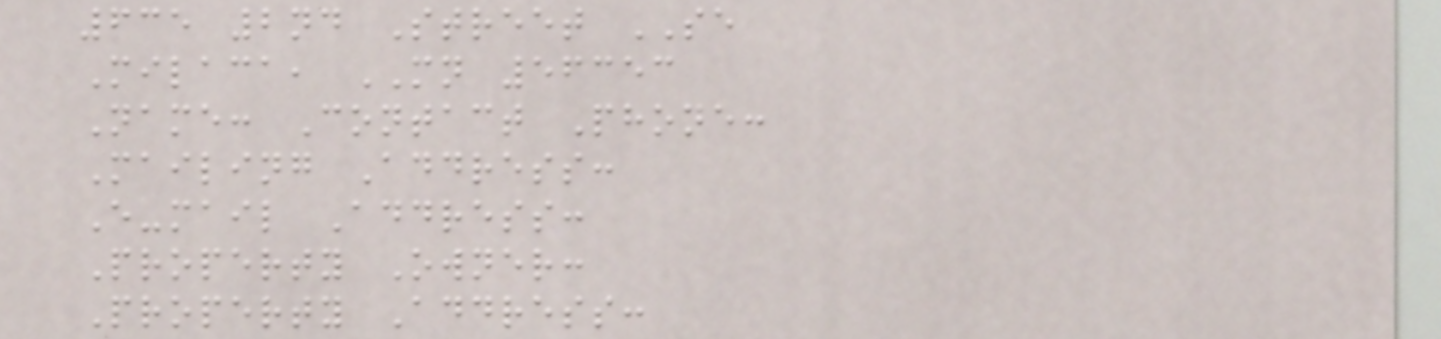635 2nd Street SE
Milaca, MN 56353
Name: Contact Phone:
Mailing Address:
E-mail Address:
Property Owner:
Property Address:
